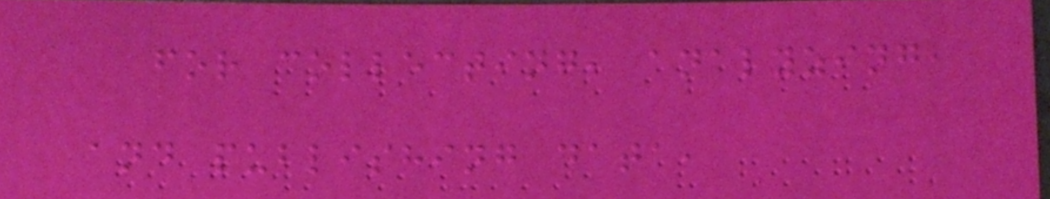for collecting, analyzing,
and publishing data,
